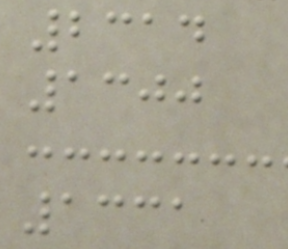2314
1300
1331
